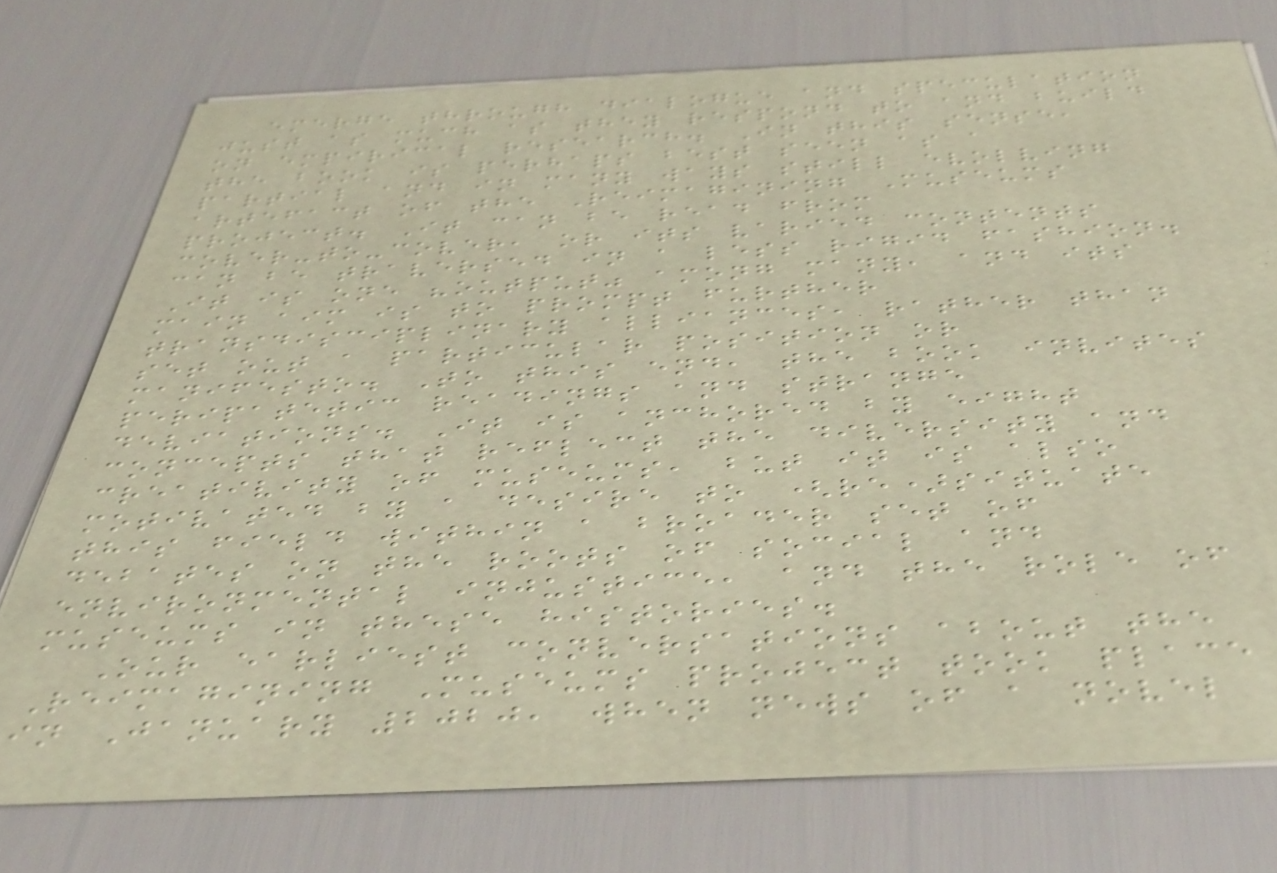emerge through dialogue and speculation
just as much as they respond to and build
on empirical research. In this sense,
the book is perhaps best seen as a
partial and in many ways still evolving
artefact of the Reimagining Museums
project. It can be read from
cover-to-cover, or its varied contents
can be traversed in a less rigid fashion.
It is one "output" among many, and its
main aim is to prompt further
transdisciplinary alliances, rather than
set out a particular position or
manifesto. To this end, the book invites
peripatetic readings and strange
deviations. It is anchored by eight
concepts that reflect the diversity and
creativity of museums, but it is also
motivated by a desire to (re)situate
this field within a broader set of
debates on the roots of social and
environmental injustice, and the role of
museums in these histories.
Our earliest conversations about the
Reimagining Museums project took place
in January 2020, when news of a novel
